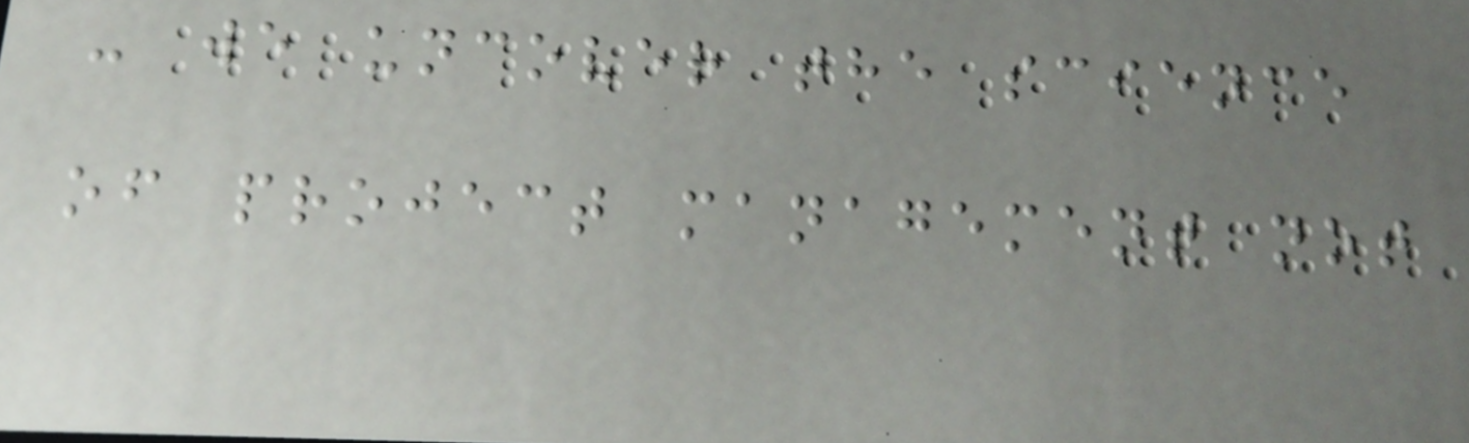- we uncover the science
of project management not
